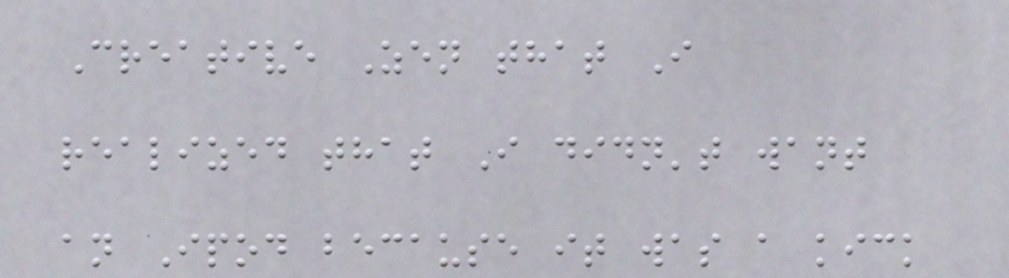Creative Zen that I
realized that I didn't want
an Ipod because it was a kick
